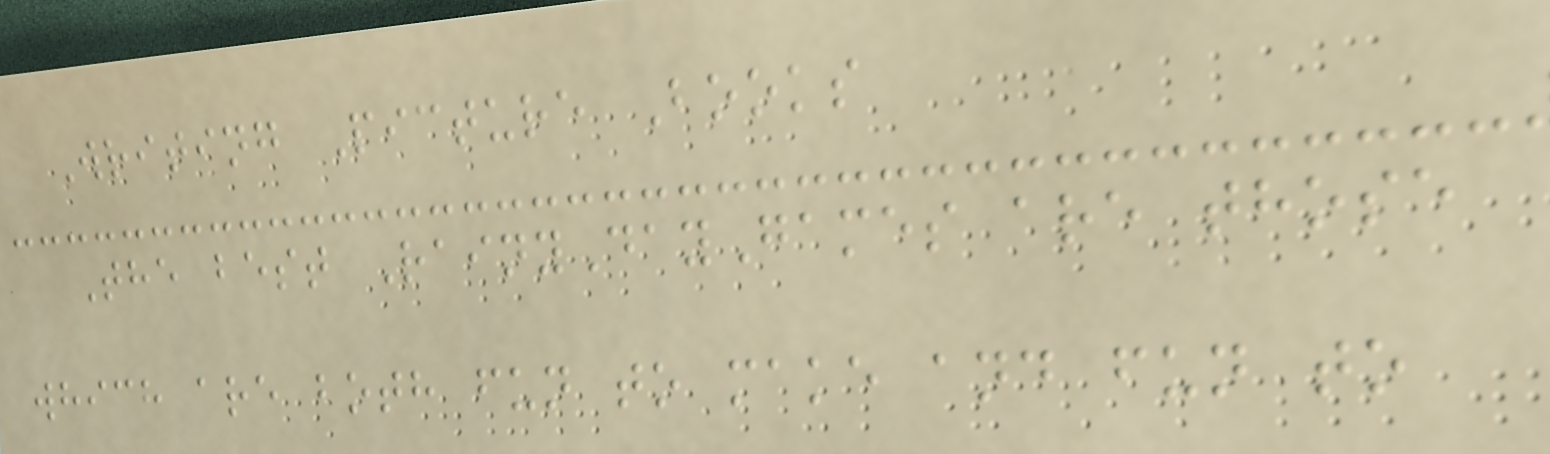Writing Picture Books
The best RainyDayGames are those
which are both fun to make and fun to
